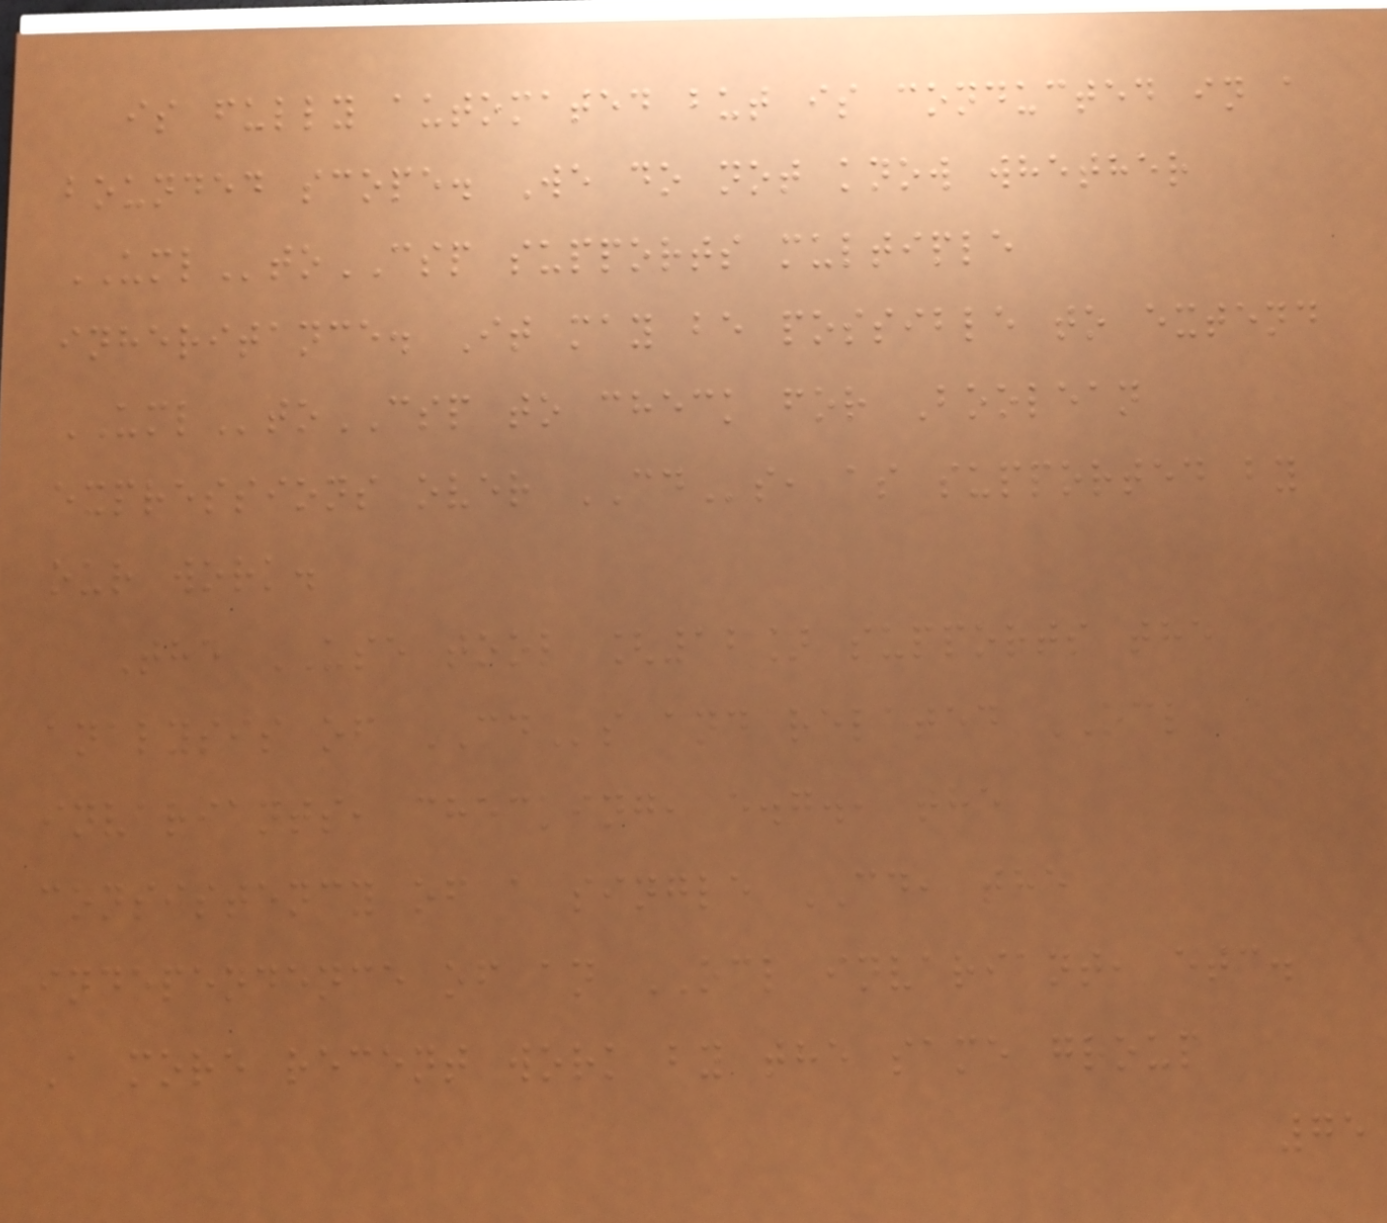is fully automated but is conducted in a
bounded scope. We do not know whether
UMLtoCSP supports multiple
inheritance. It may be possible to extend
UMLtoCSP to check for Boolean
expressions over CDs, as supported by
our work.
The USE tool [12] supports the
analysis of CDs and related OCL
invariants, checking, e.g., the
consistency of a single CD, the
independence of an OCL invariant, etc.
A more recent work by the same group
75
